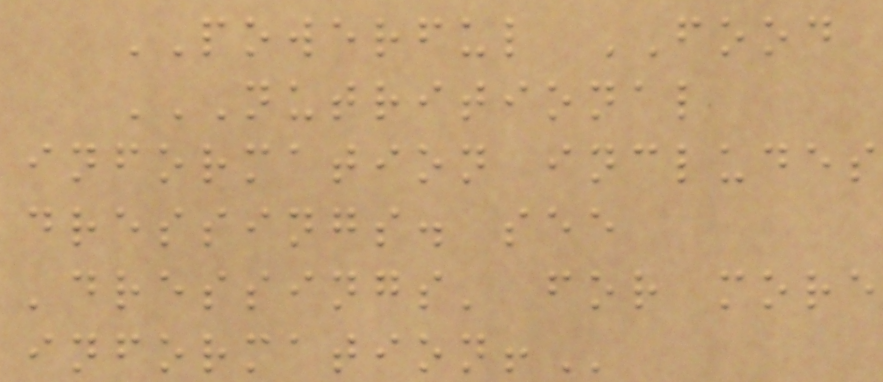POWERFUL FOOD
NUTRITIONAL
INFORMATION INCLUDES
DRESSINGS. SEE
'DRESSINGS' FOR MORE
INFORMATION!
